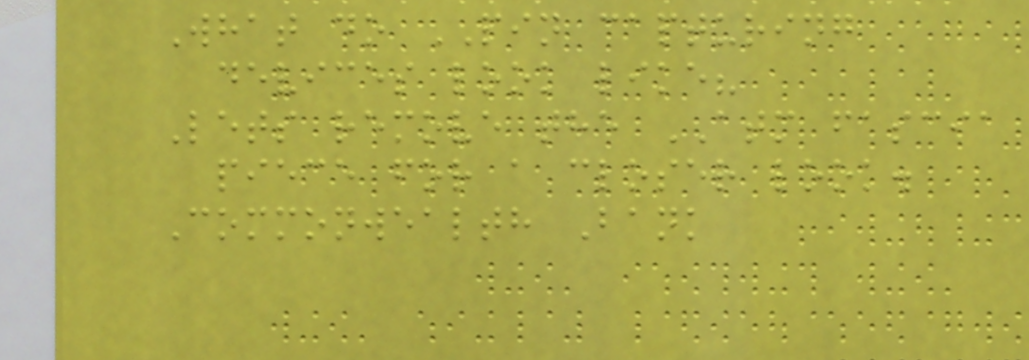What do PIN capturing
devices look like?
Lets remove the ATM fascia
piece for a closer look.
Commonwealth Bank
